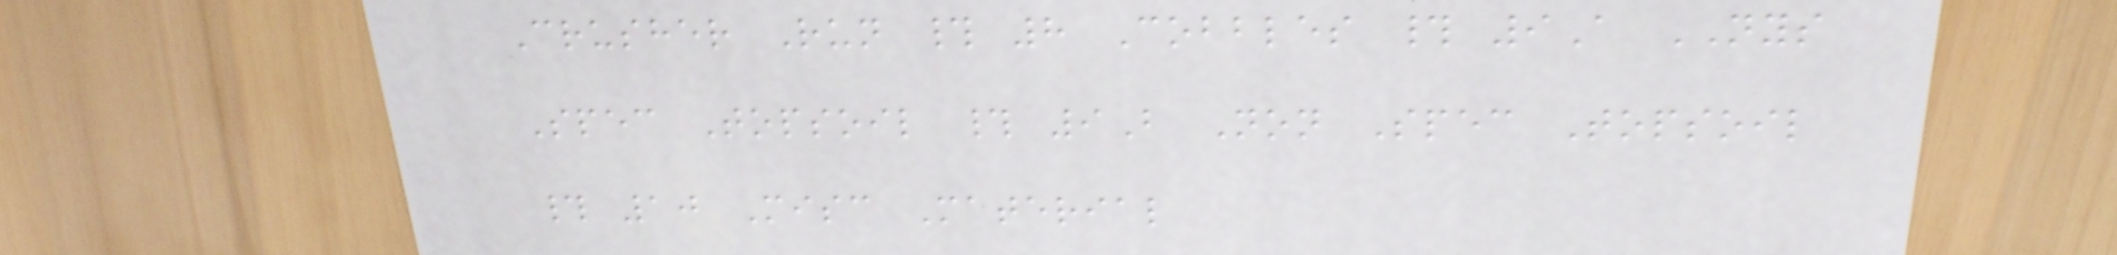Crusher Run # 8 Cobbles # 9A NYS
Spec Topsoil # 9B Non Spec Topsoil
# 10 Misc Material
